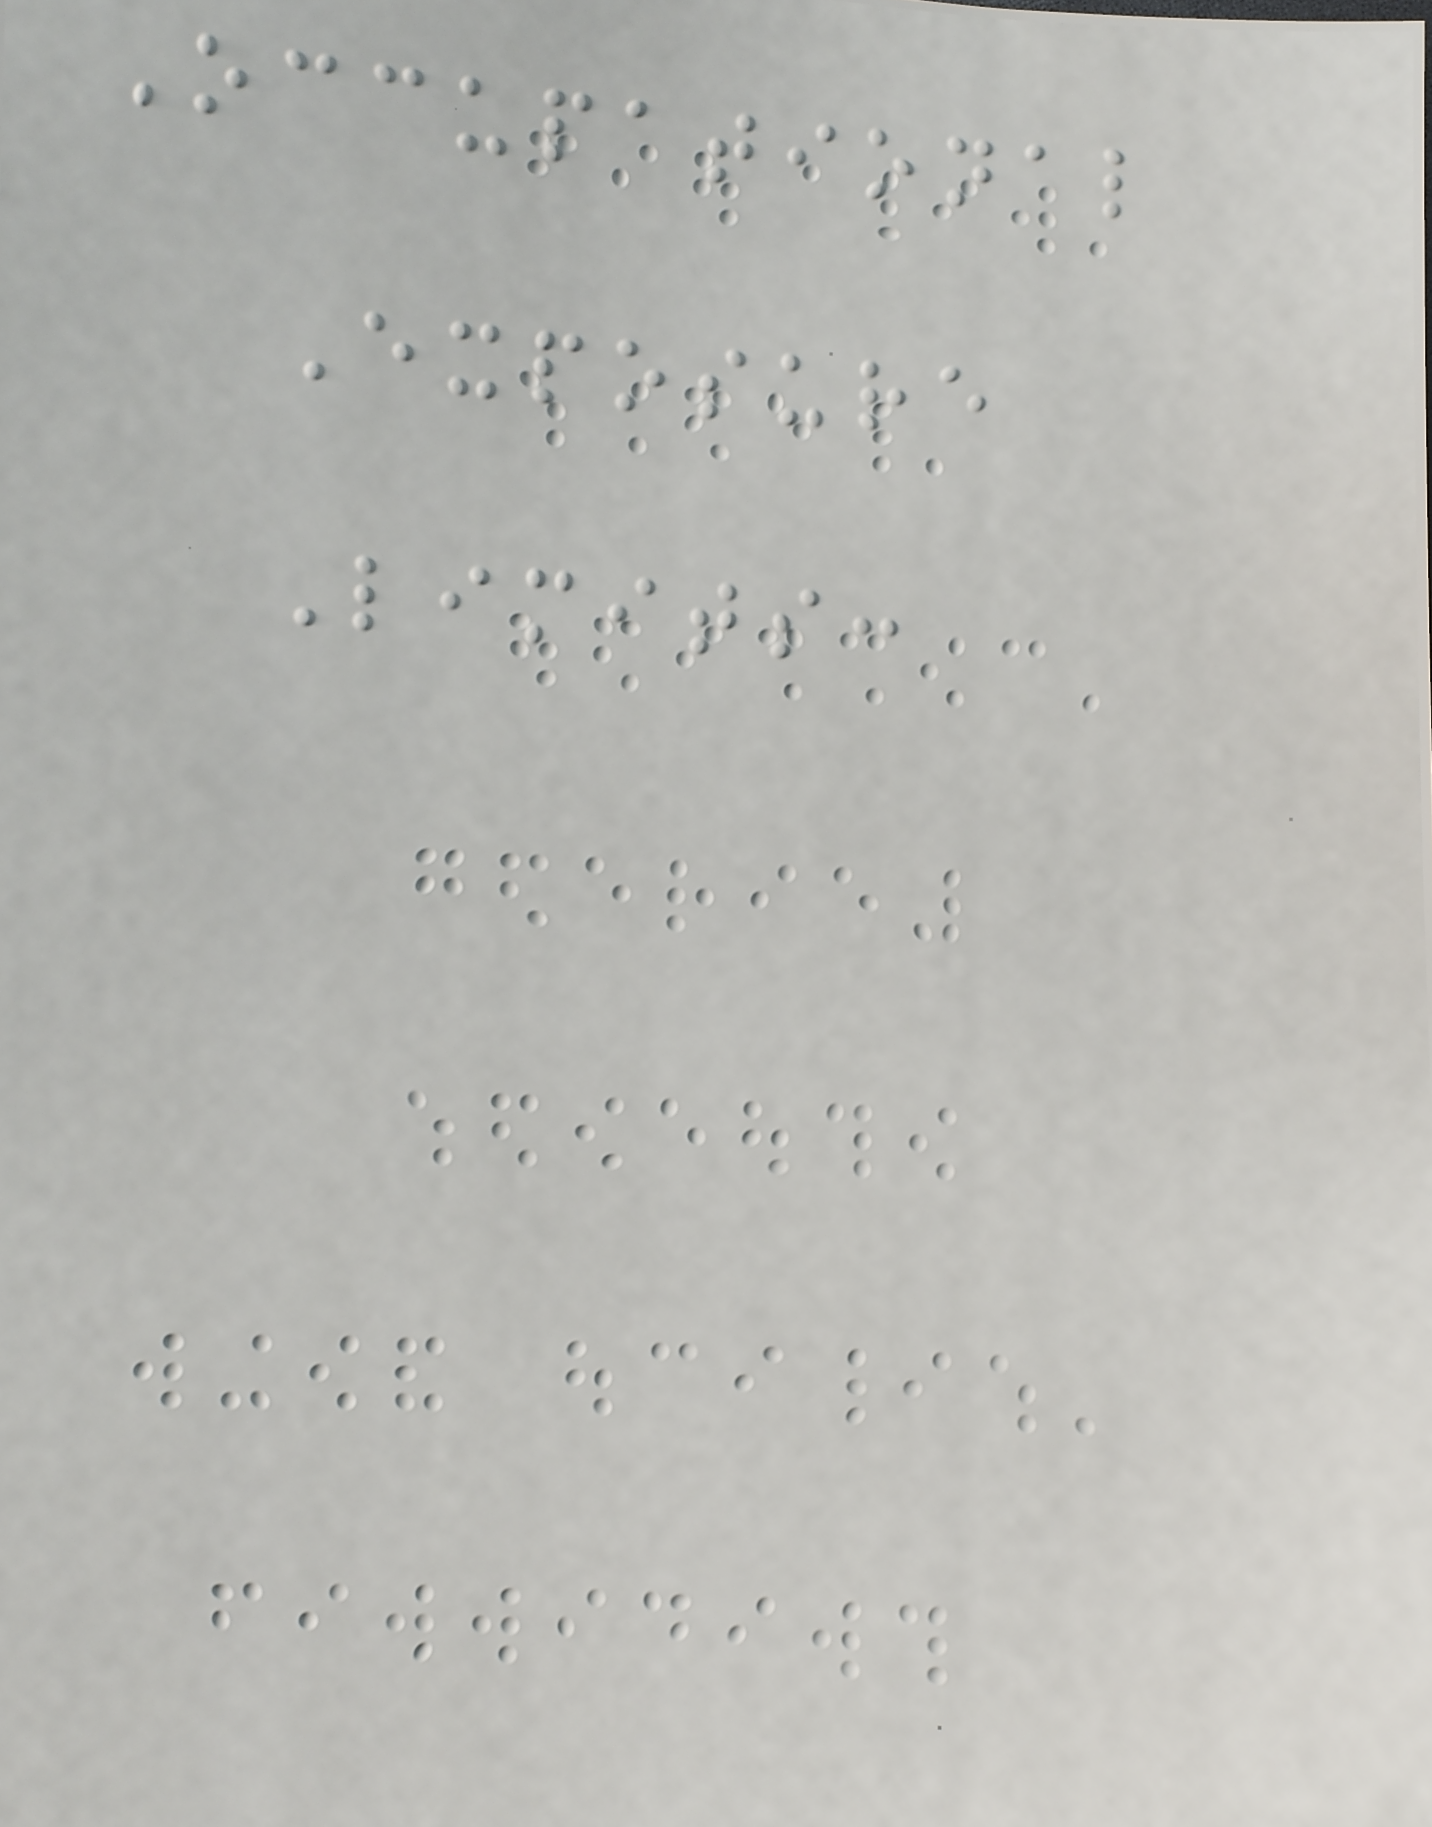Occupational
Exposure
Limits:
